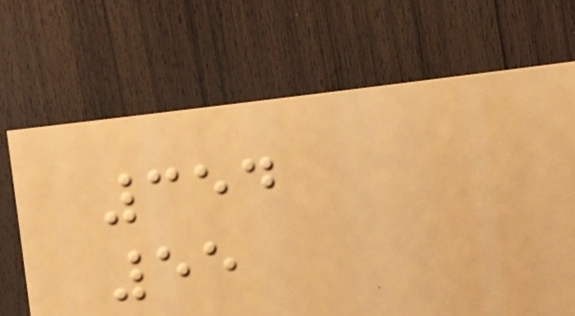354
55
